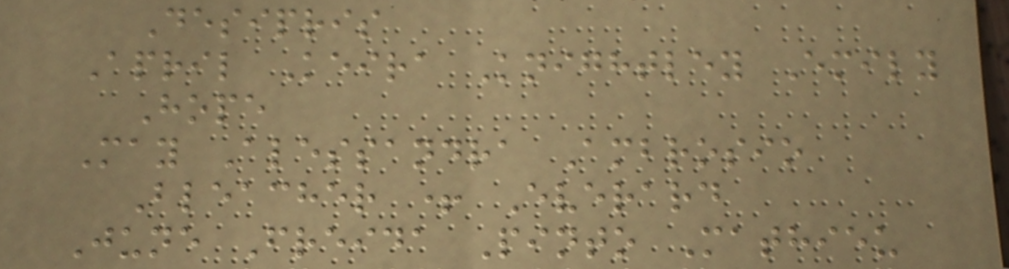Desipris
April Keira Knightley Emily
Hope
May Alessandra Ambrosio
Bleacher + Everard
June Freida Pinto Mathieu
